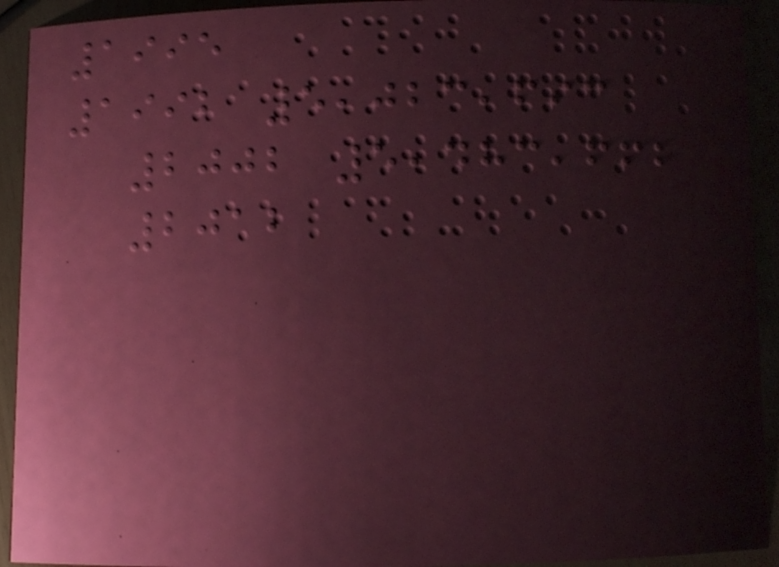1995
1992 5,023,693
2002 5,483,662
2012
